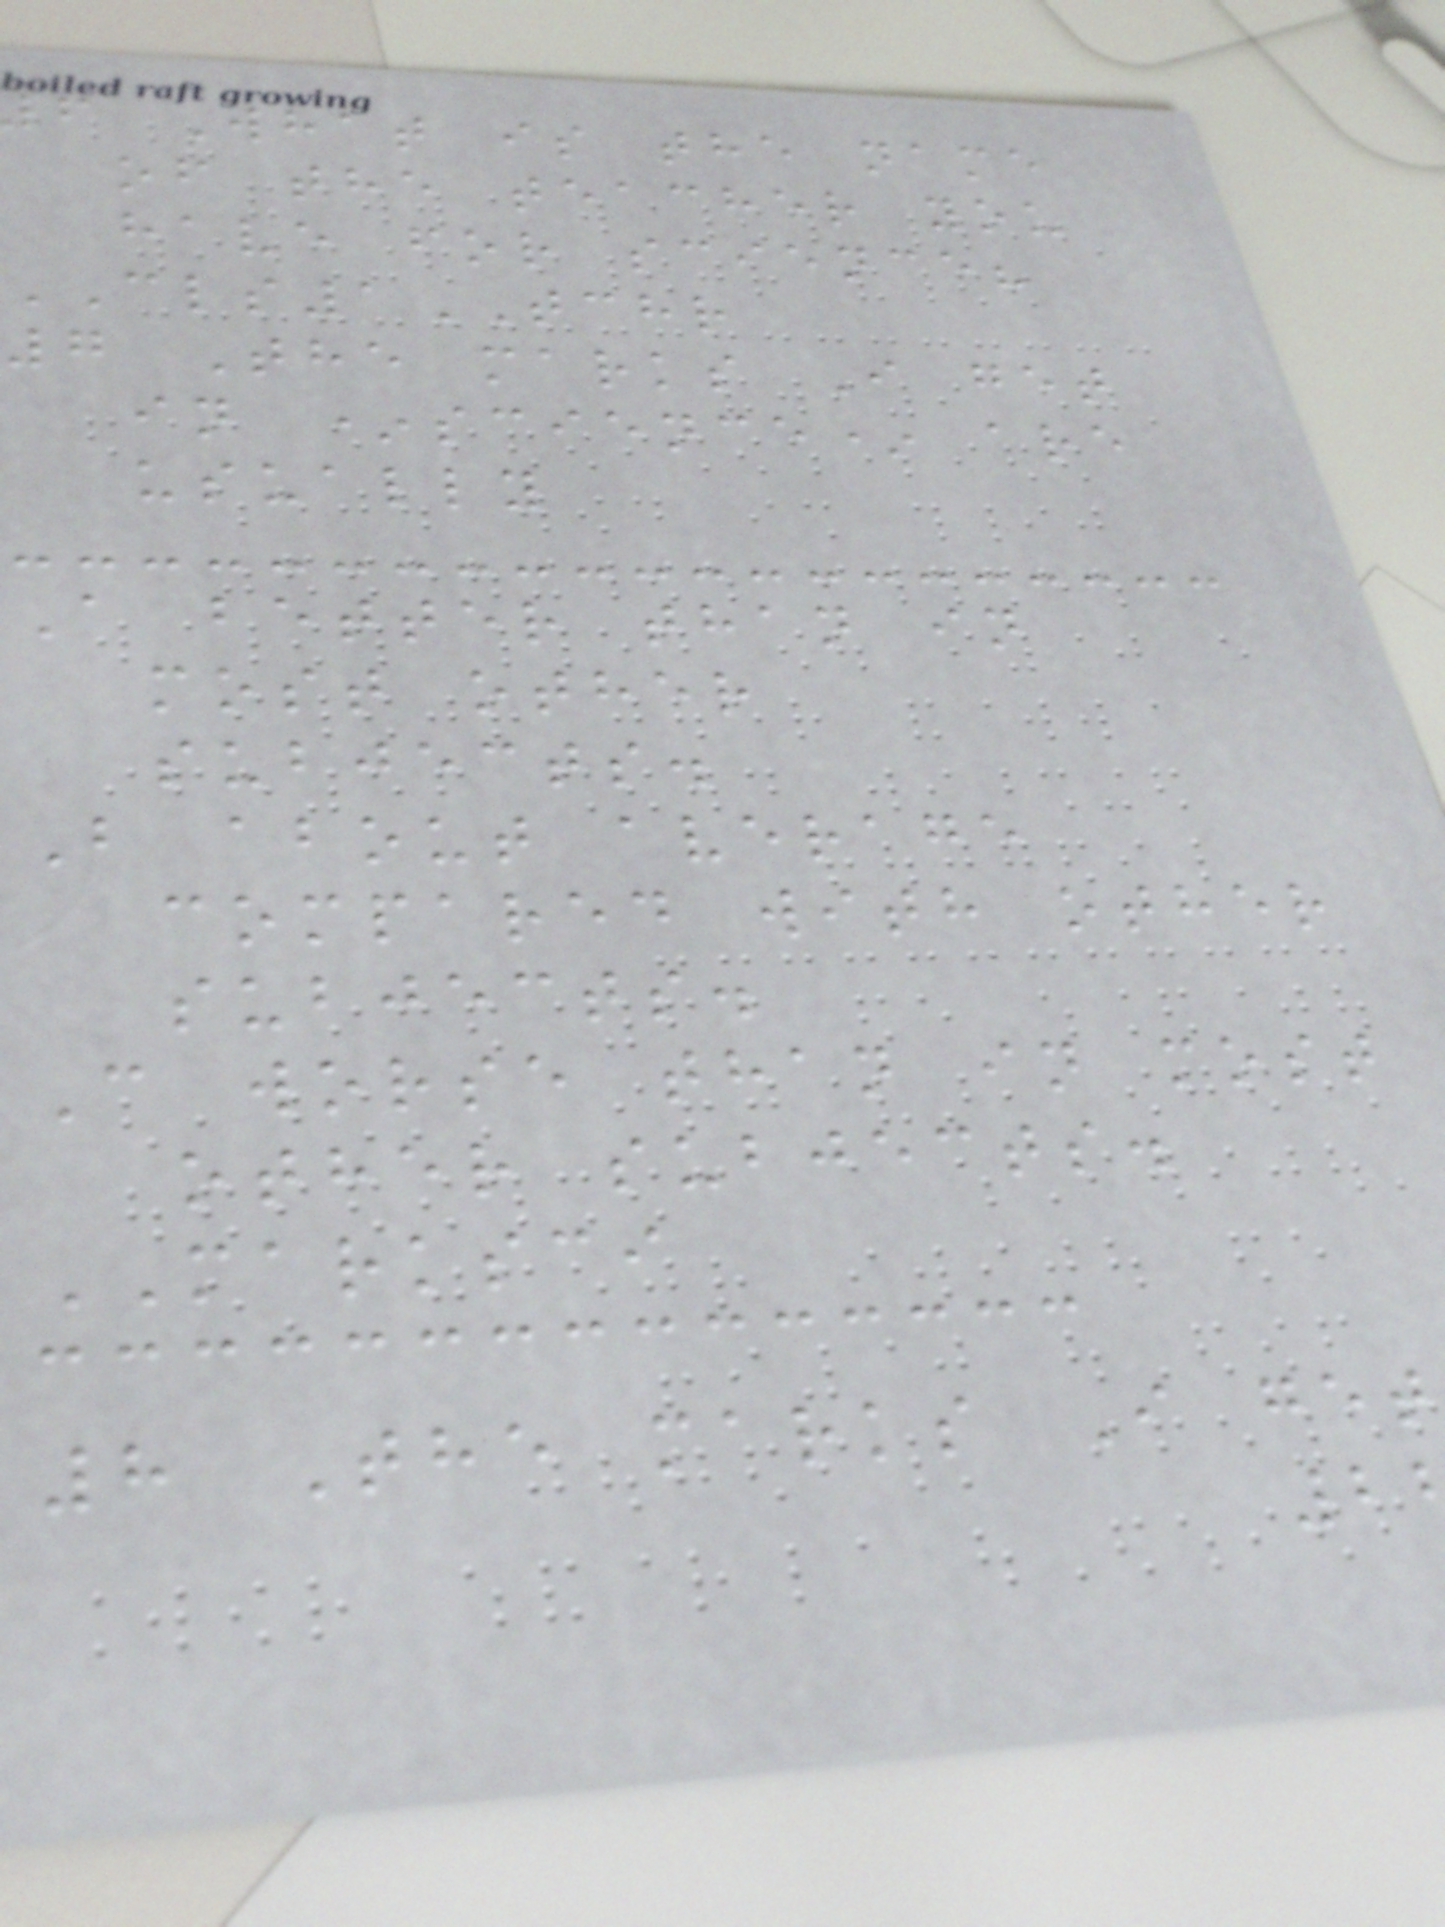f What is the name
of the teacher you
have for science?
CLS1TCHR
7 The marks I get
in *science* are
usually
A better than in
most other
subjects.
B about average
compared with other
subjects.
C worse than in most
other subjects.
MARKSCI
8 The marks I get
